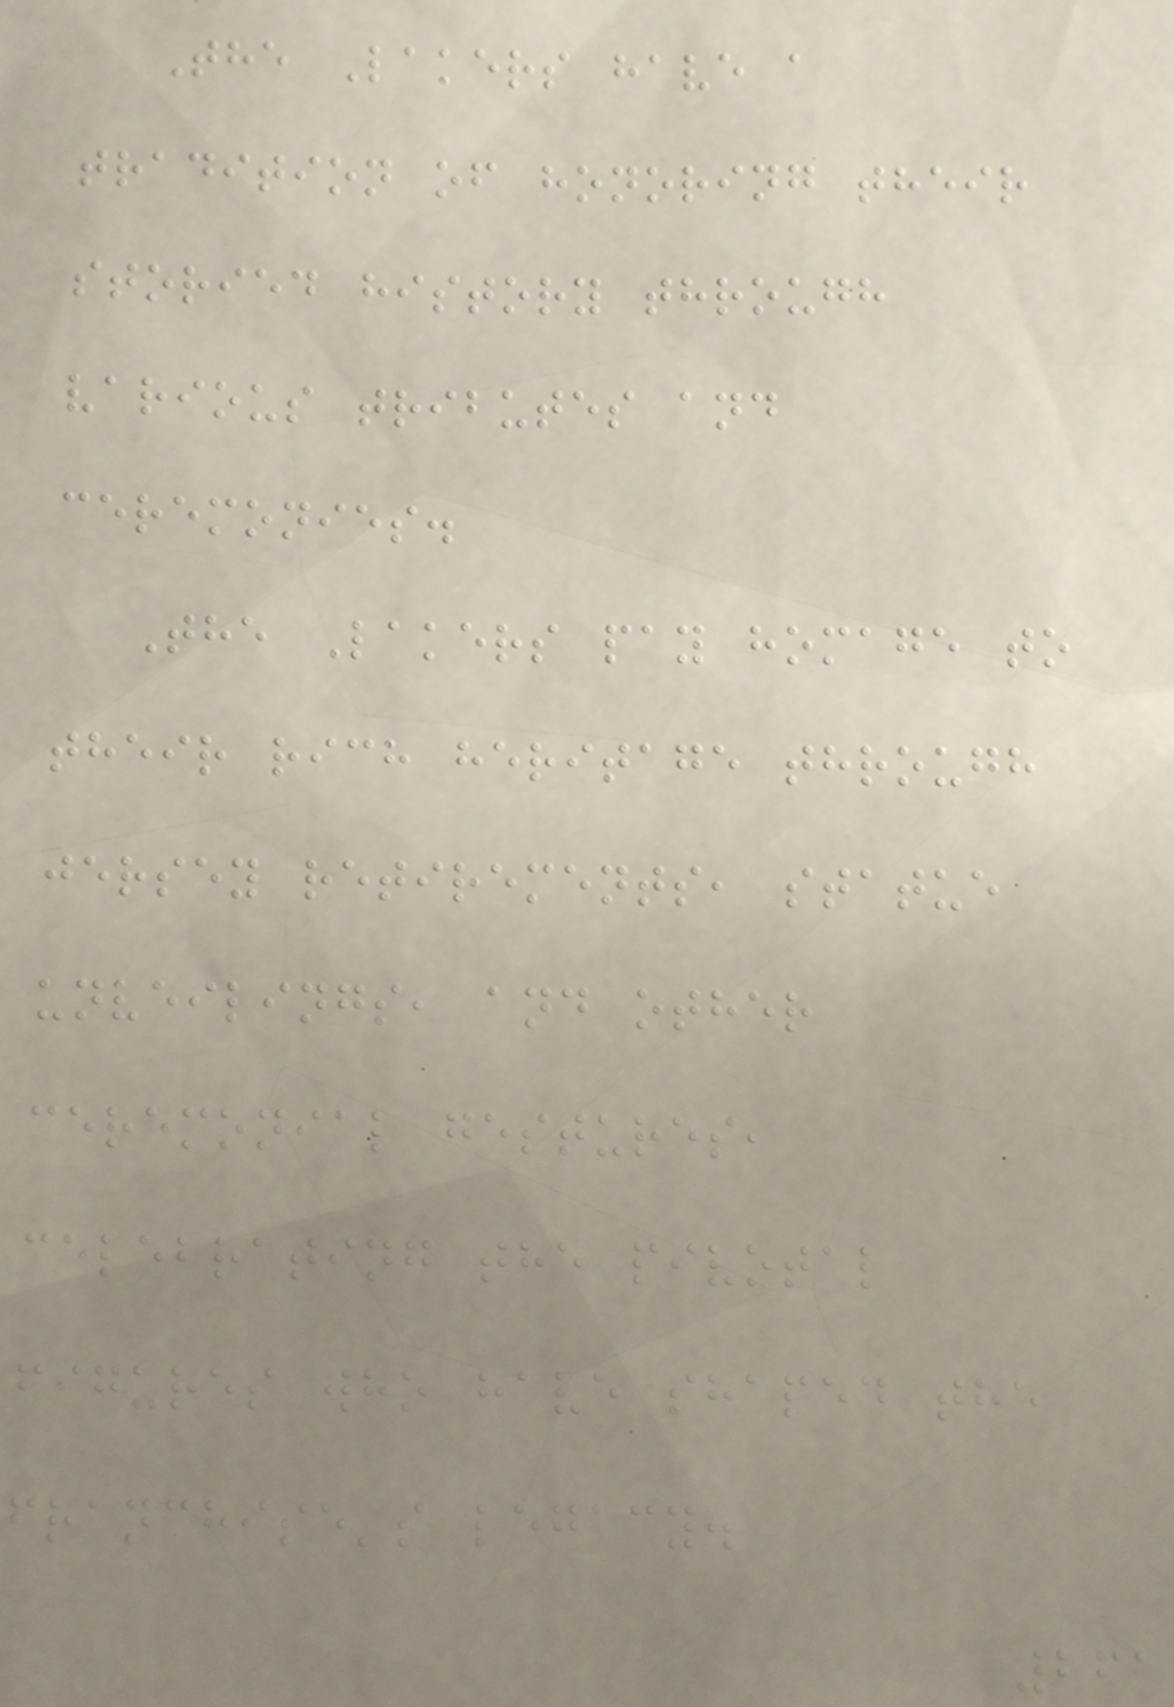The Lakers have a
tradition of honoring their
storied history through
various tributes and
ceremonies.
The Lakers pay homage to
their rich heritage through
jersey retirements, statue
unveilings, and other
ceremonial gestures,
celebrating the pivotal
figures who have shaped the
franchise's legacy.
261
